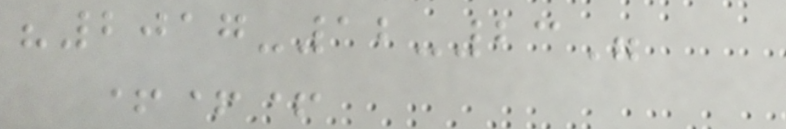"2017-12-23"
+++
